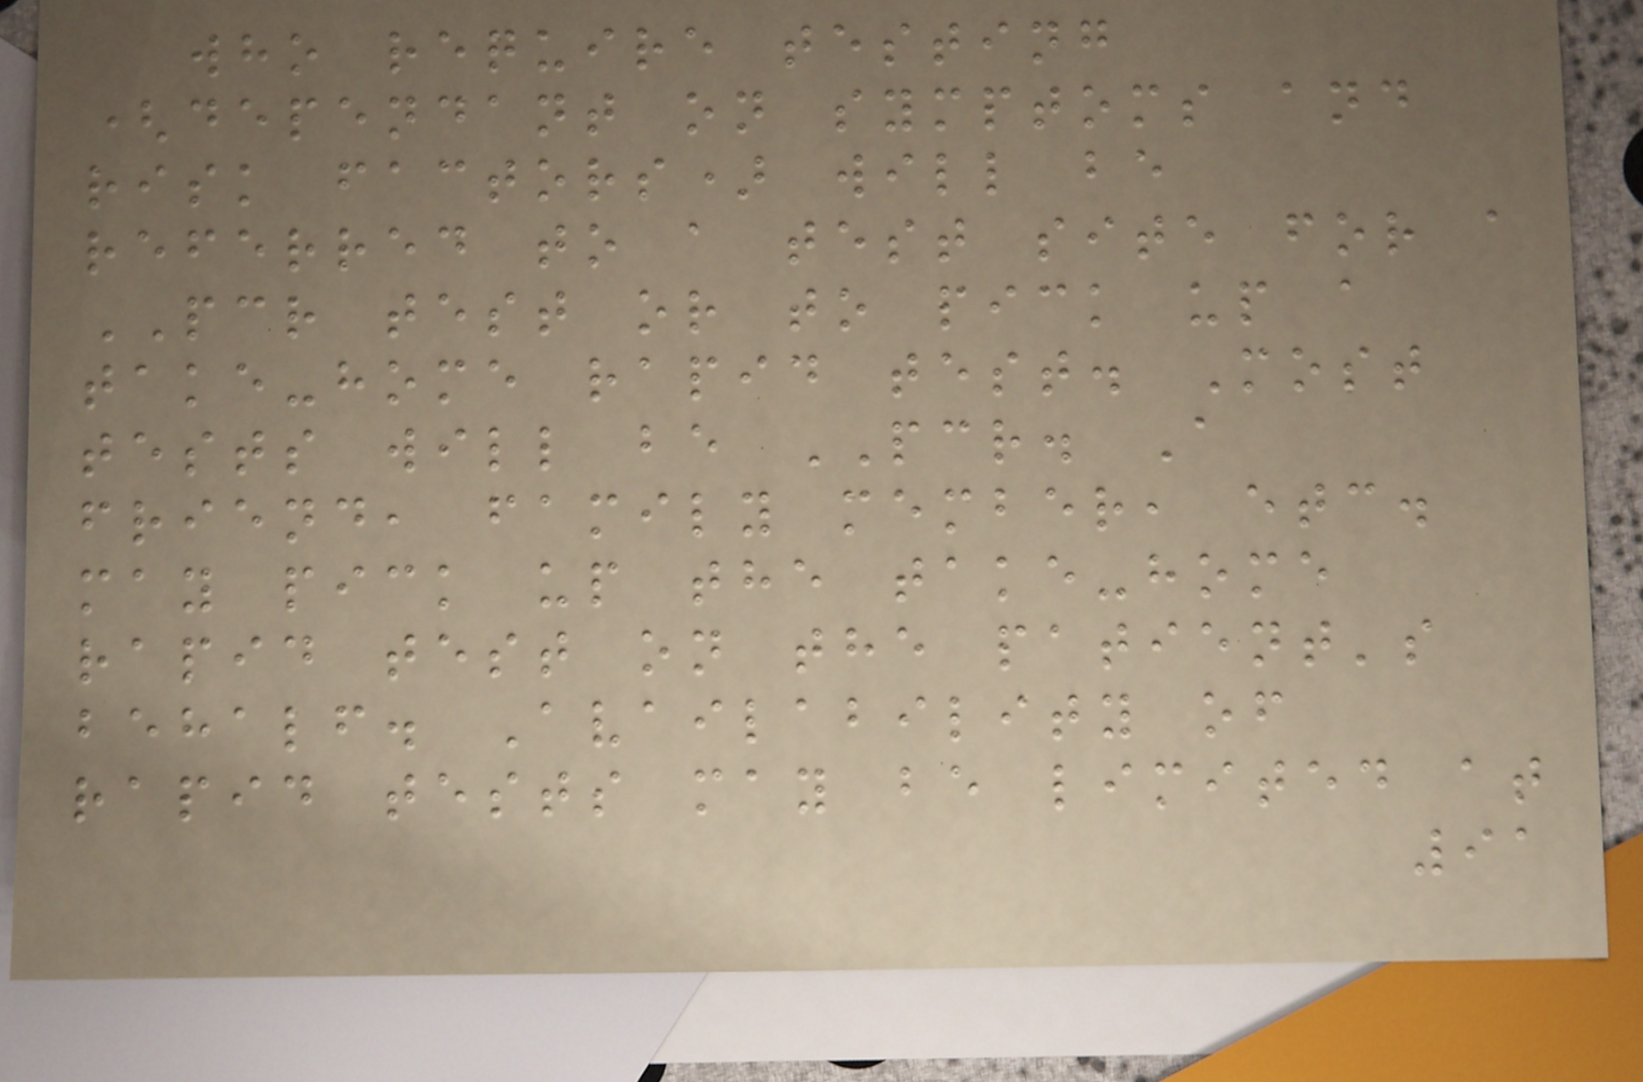who require testing
(dependant on symptoms and
risk factors) will be
referred to a test site for a
PCR test or to pick up a
take-home rapid test. Most
tests will be PCR. A
friend, family member, etc.
may pick up the take-home
rapid test on the patient's
behalf. Availability of
rapid tests may be limited at
91
